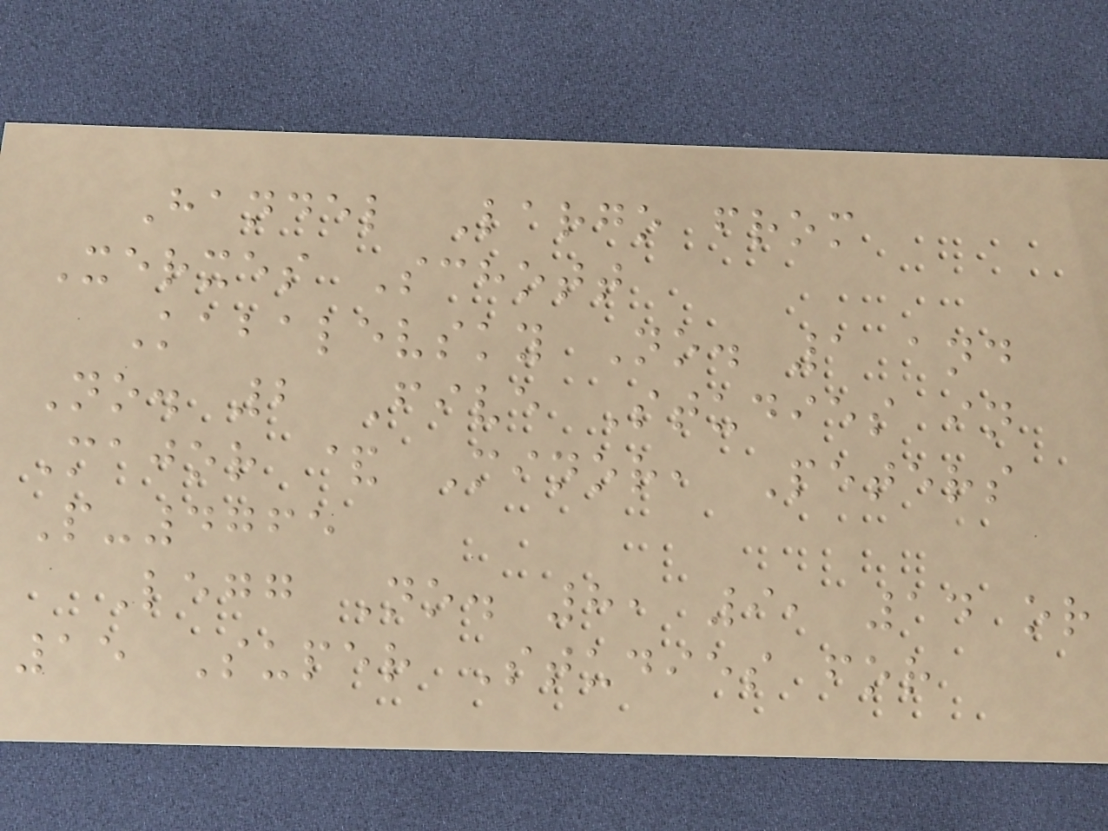Handel Largo from
Xerxes Schott
Kabalevsky No. 1 and
No. 2 Five Studies in
Major & Minor, Peters
P-4765
Legg No. 8, 9, 14 or
15 Super Studies for
